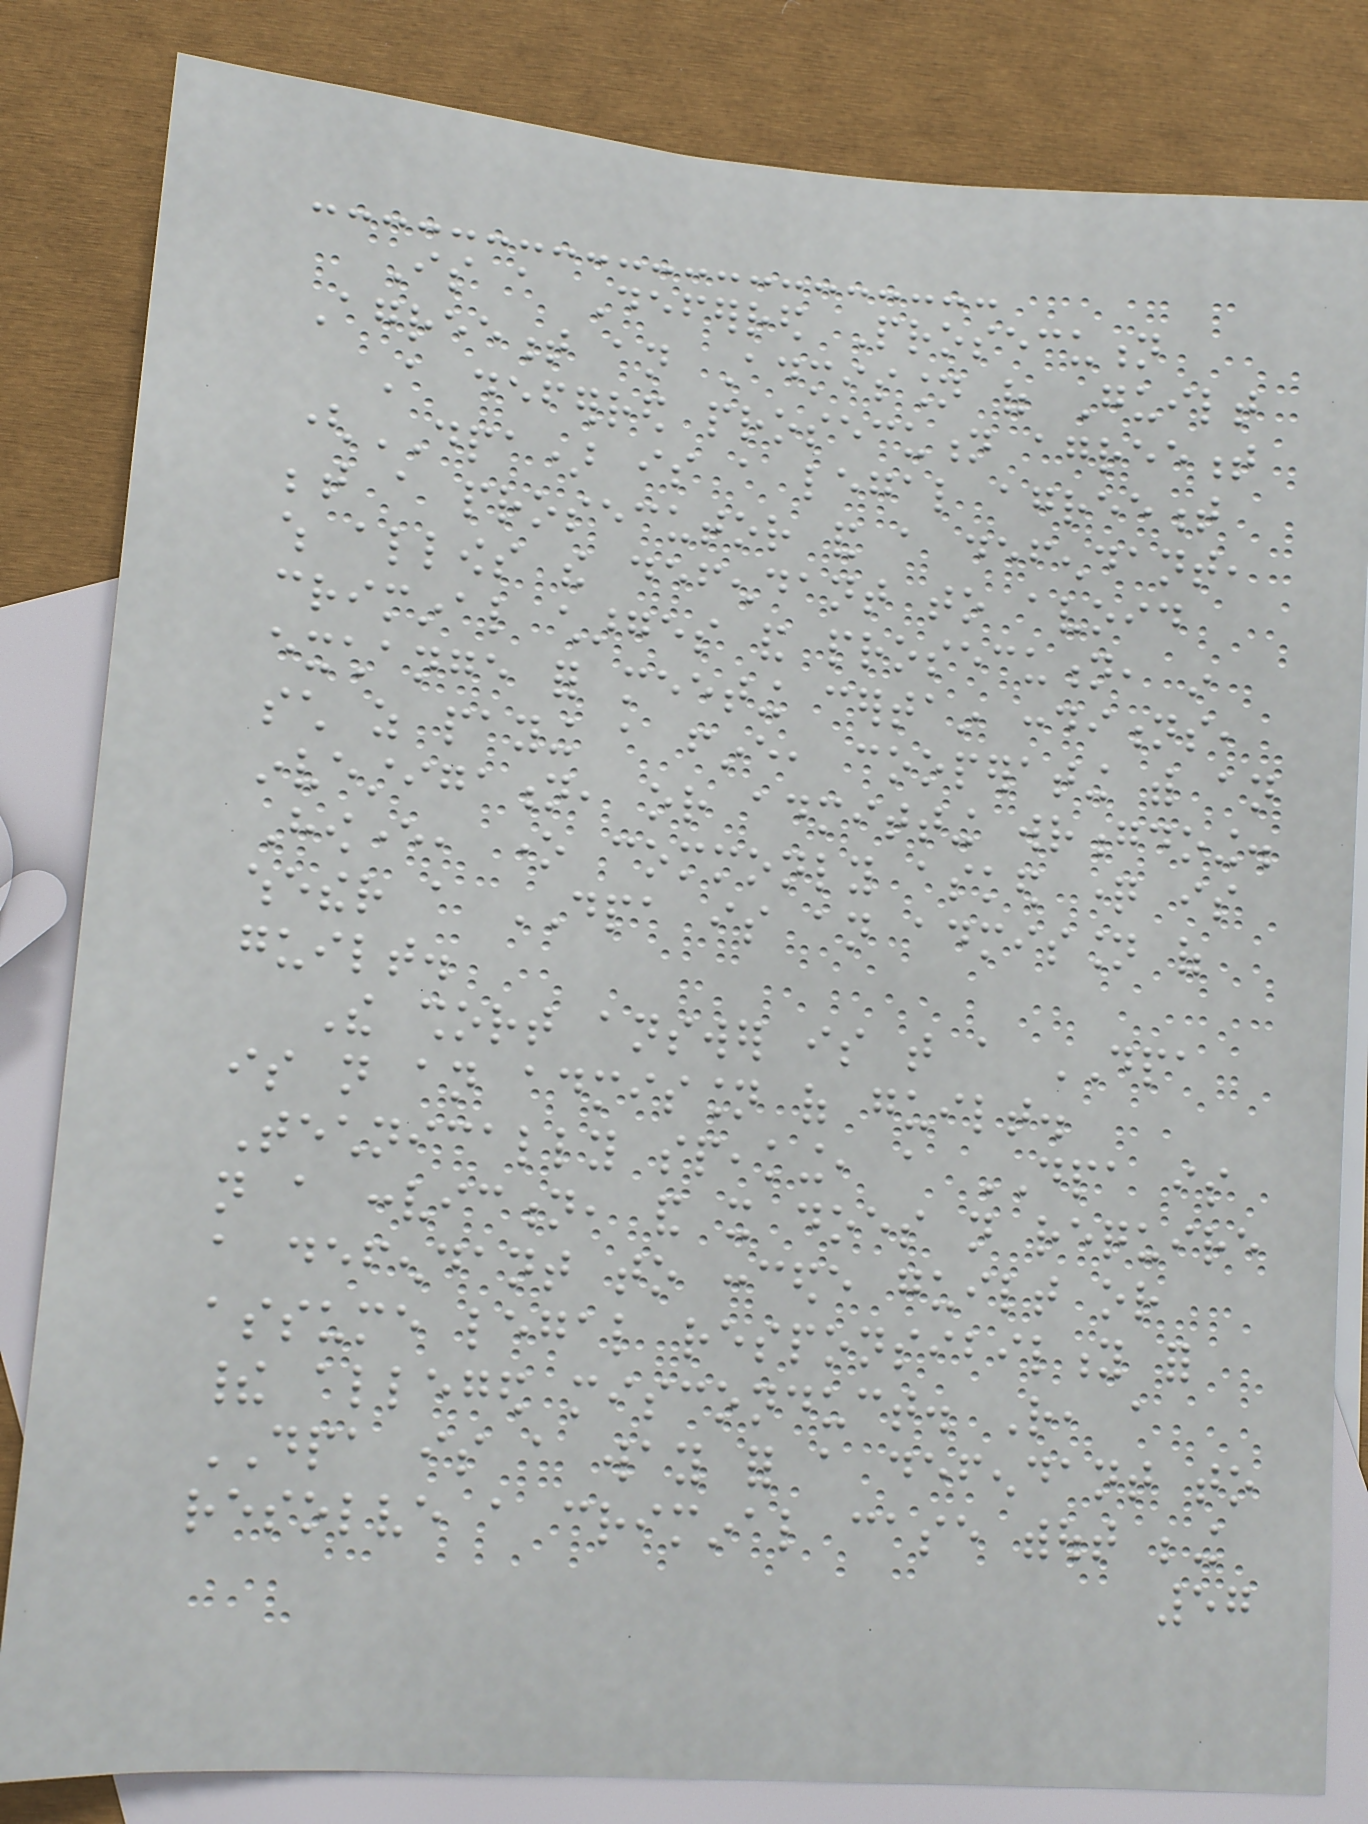Is a Deferred Prosecution
Agreement an Admission of Guilt
A deferred prosecution agreement
(DPA) is a legal agreement
between a prosecutor and a defendant,
which allows the defendant to avoid
criminal charges and prosecution, in
exchange for meeting certain conditions,
such as paying a fine, cooperating with an
investigation, or admitting wrongdoing.
However, one commonly asked question is
whether a DPA is an admission of
guilt.
The short answer is that a DPA
is not an admission of guilt.
Technically speaking, a DPA is
not a conviction, and it does not require
a defendant to concede guilt or
assume legal responsibility for
their alleged misconduct. Rather, a
DPA is a way for a defendant to
resolve a criminal case without being
57
